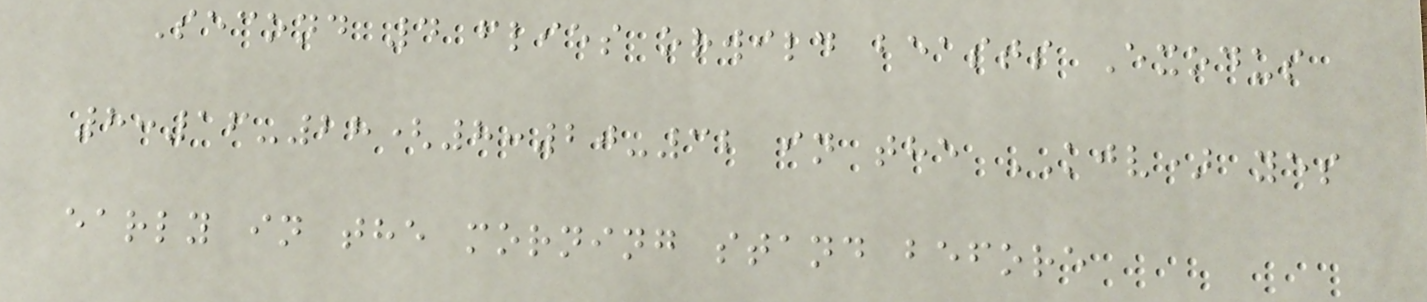Second 4 flies orwild beasts Exodus
8:16-28(8:20-32 in the KJV) yes
early in the morning stand before
